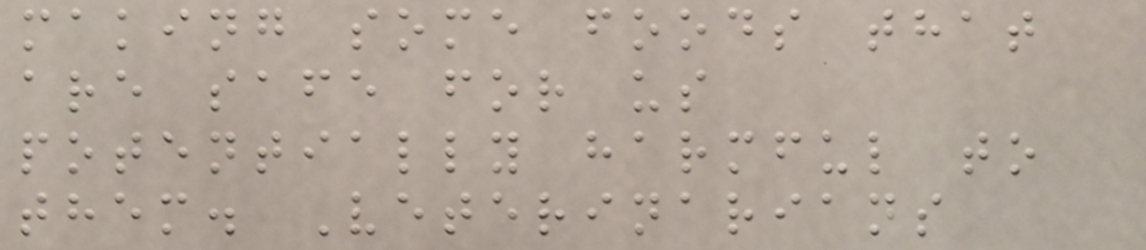making some foods that
are safe for us
potentially harmful to
them. Veterinarians
